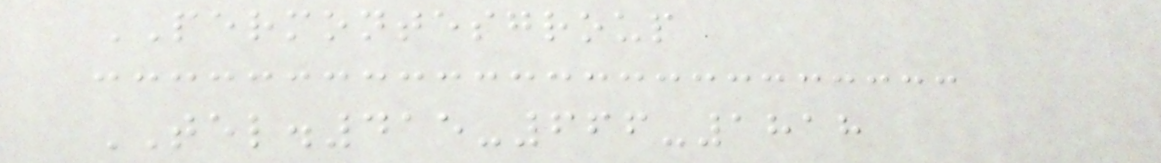PERMONTESGROUP
TEL.415-666-1818
